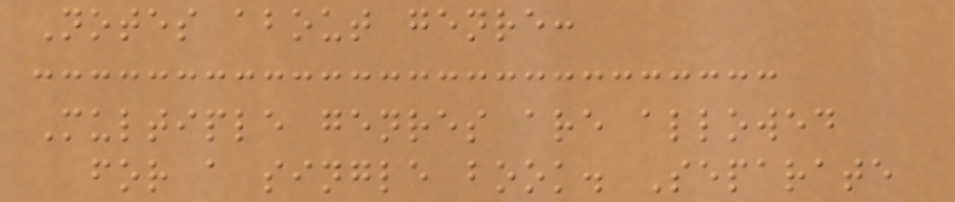Notes about genre:
Multiple genres are allowed
for a single book. Separate
